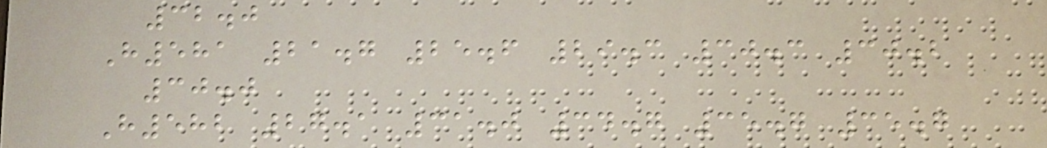32.0
H581 21.7 25.6 29.3 30.3 30.2
30.0
H582 27.1 31.0 34.7 35.7 35.7
